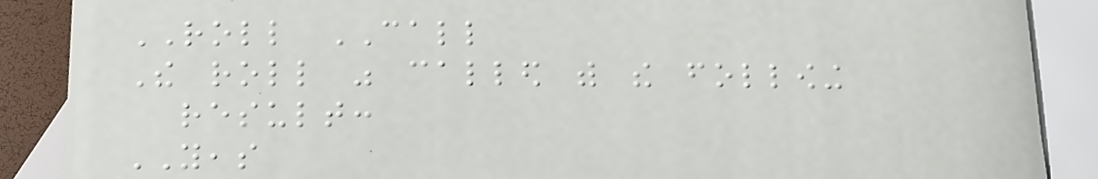ROLL CALL
The roll was called with the following
result:
YEAS
